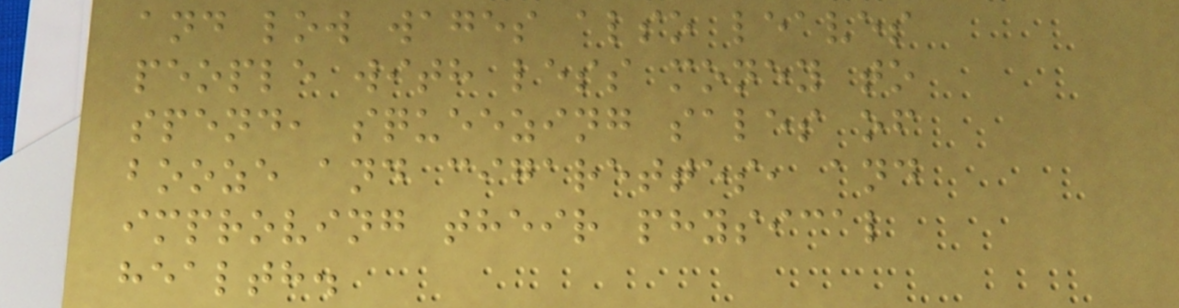and low wages also leaves
people with less money to
spend, squeezing sales of
booze and cigarettes, and
improving their physical
health.
